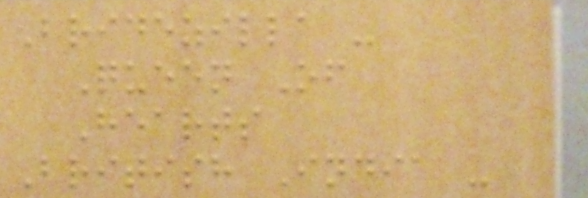Bridezilla -
Queen Of
Hearts
British India -
